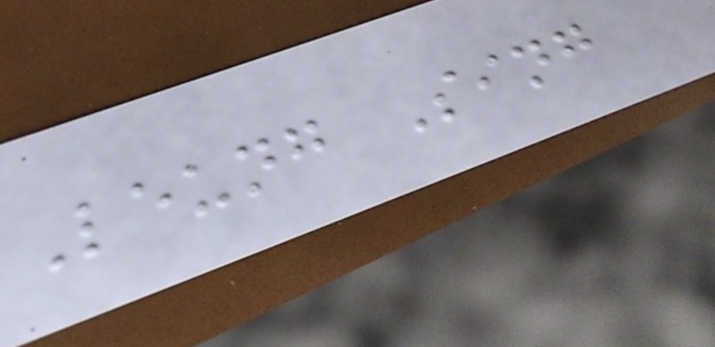Leung Sing
